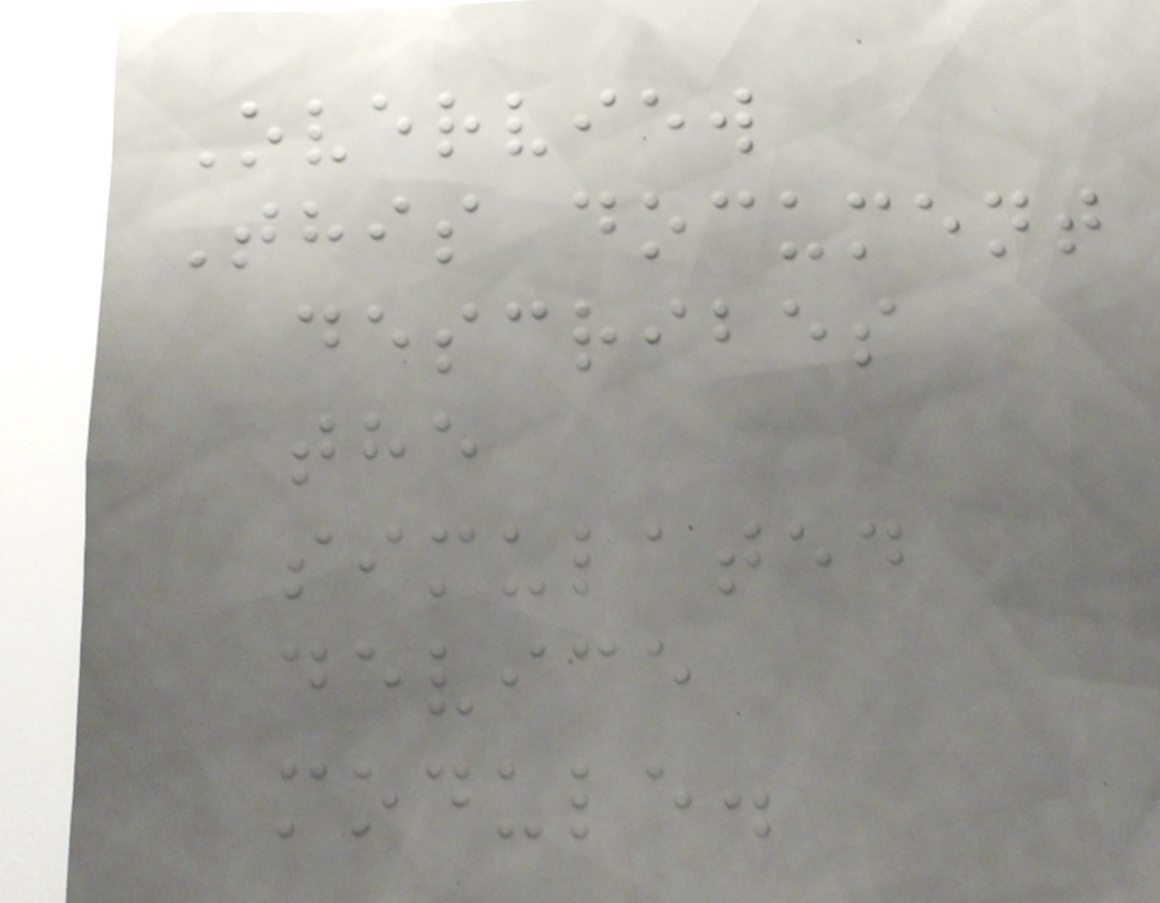Overview
This document
describes
the
simulated
device
module.
